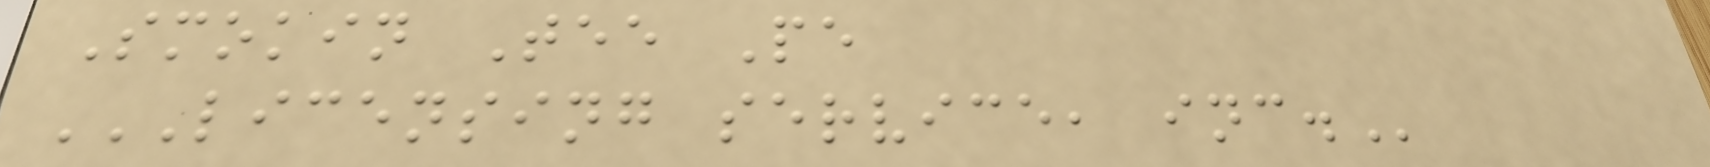Smokin Tee Pe
LICENSING SERVICE, INC.
